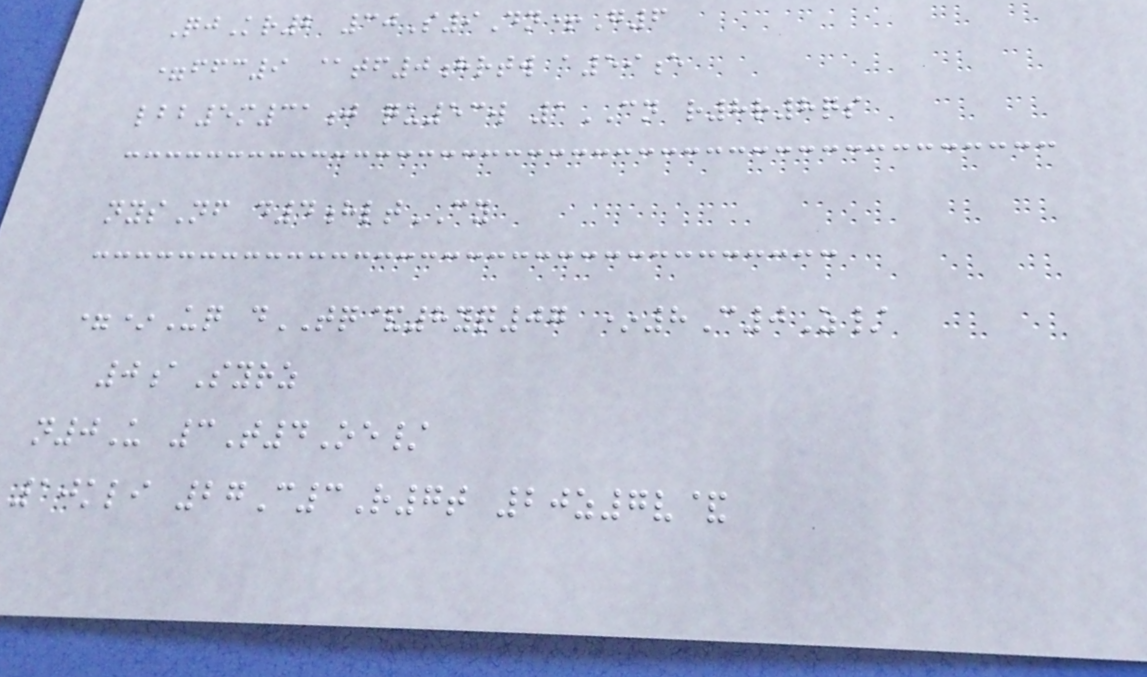QjKr2 30S9Dn+G6
=ffc9 @tf0hrtw a59e
lbb5m31j qu53w 1CN r8r8qs
nysNf d4hltCY
=*Uq dTQ&8yq07 *8C0Z/
0aSyrz
n0U 3T4Oe/
10kli 27C3R7t 20z7v&
